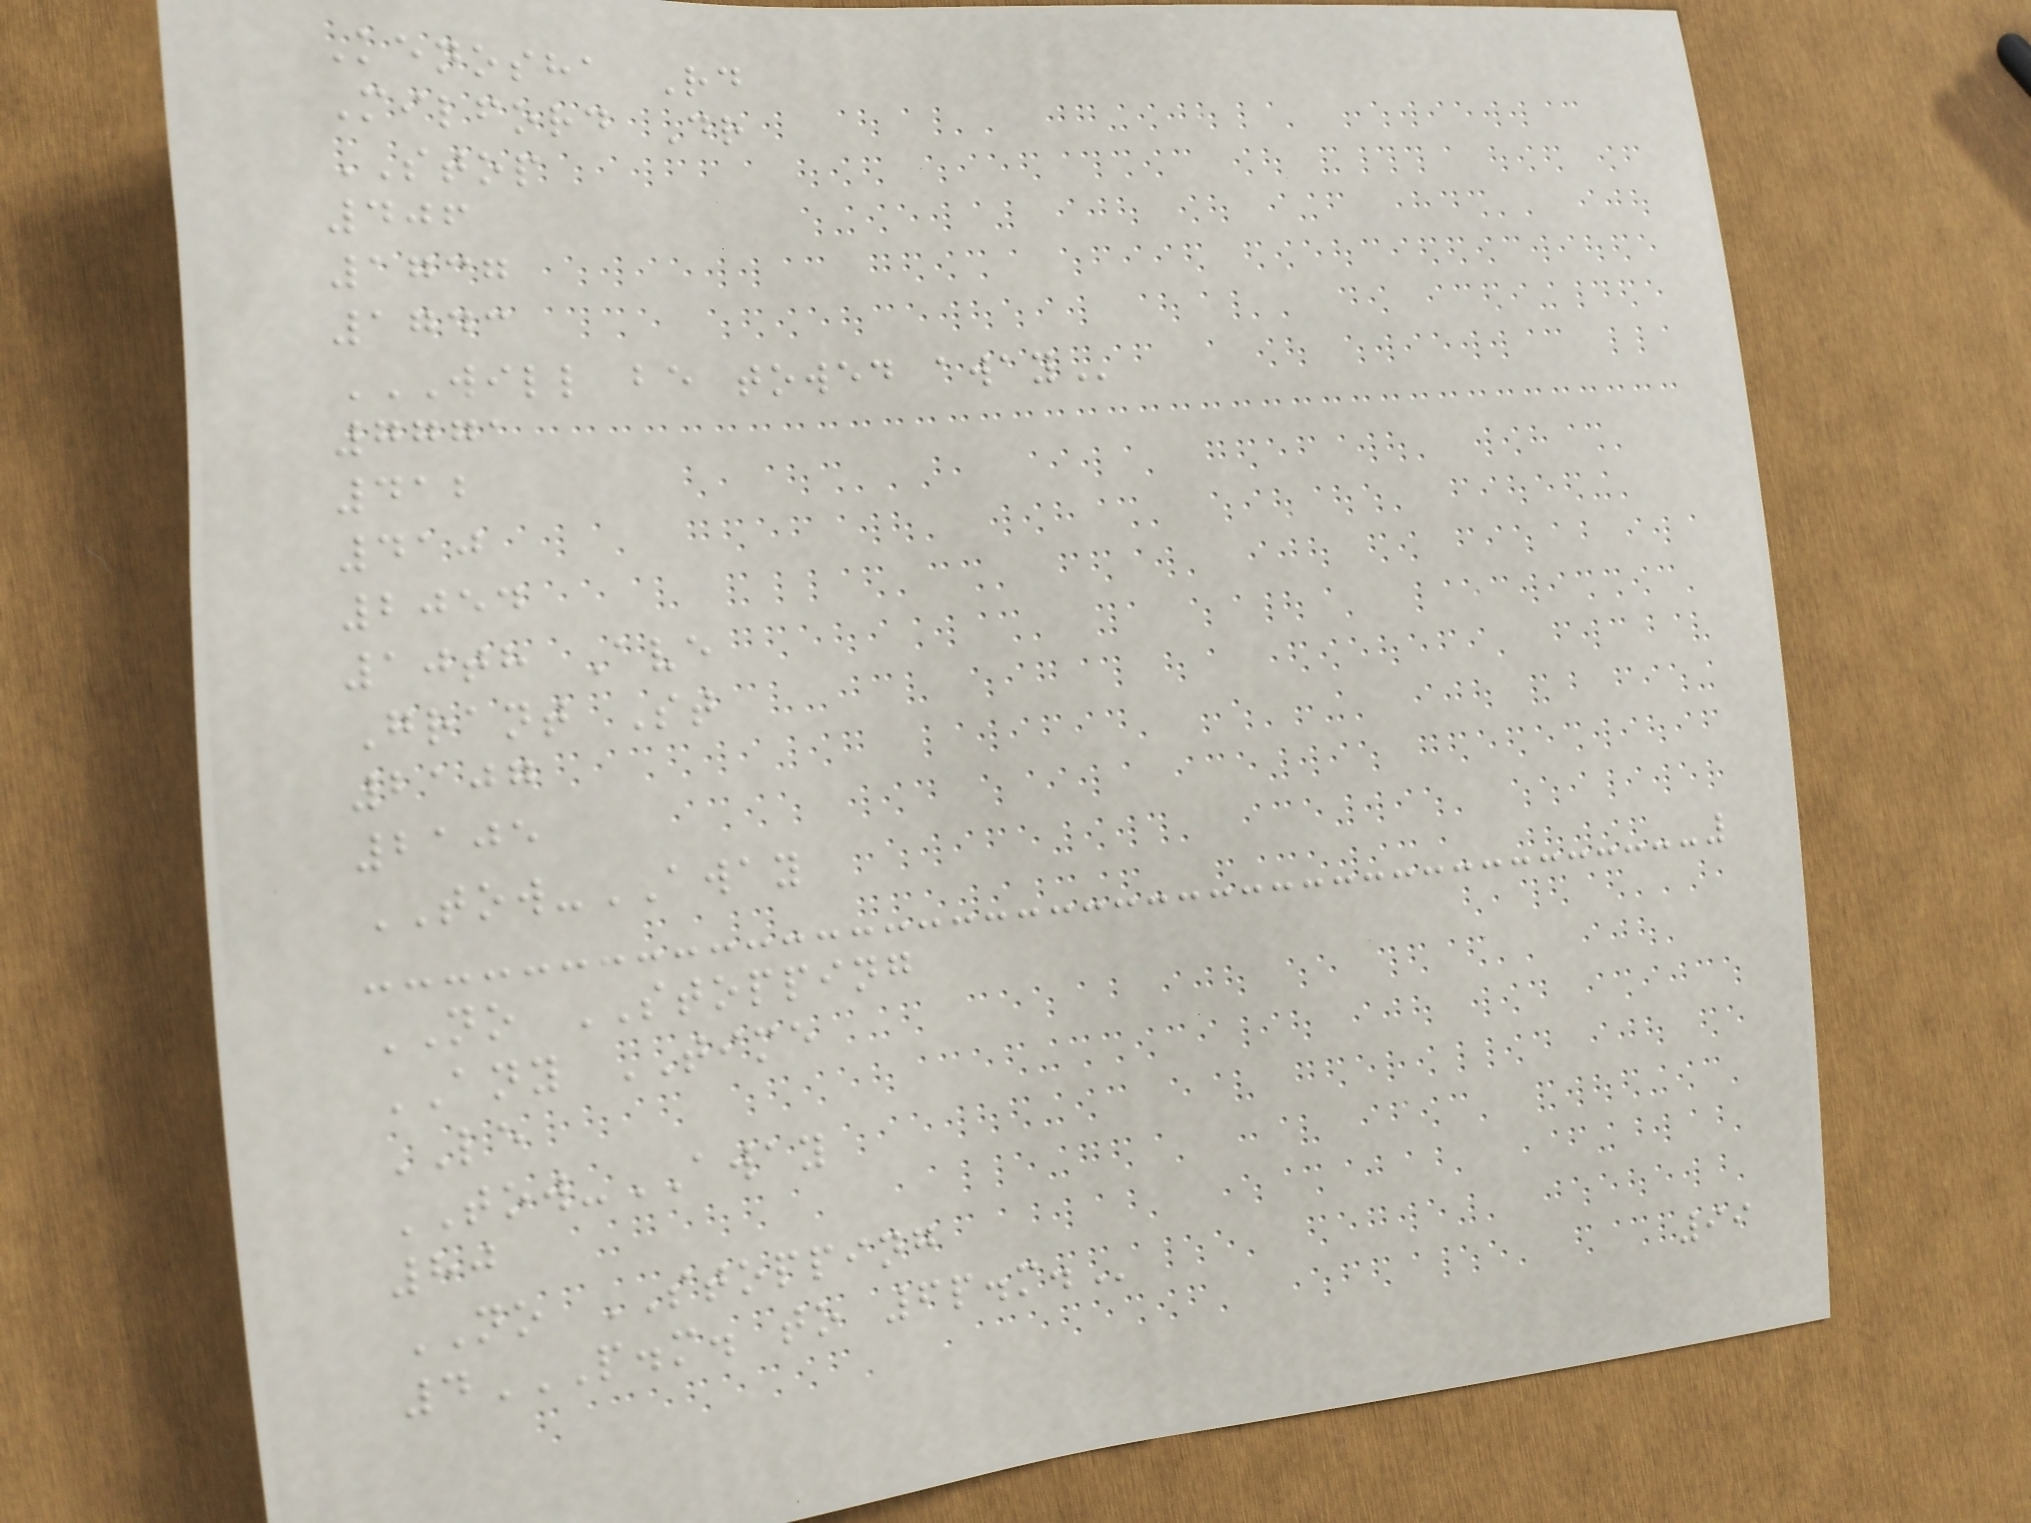Kenosha Rd
Milford Dr
STOP
406
1737
1743
WILL BE TOWED AWAY
7771
412
410
2054
10th Ave
Grant St
2107
2105
TOW-AWAY
NO STOPPING
ANY TIME
LE
TOW-AWAY
80
NO STOPPING
4P.M. TO 6P.M.
99
